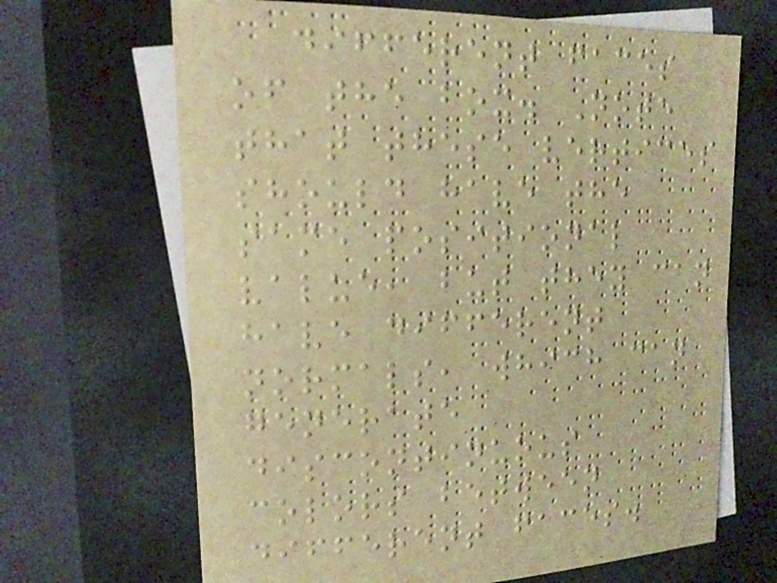different faces
of the box. Note
that these vertices
should have the
same positional
value, but they can
have different
normals, which can
generate
discontinuous
colors between
different faces.
